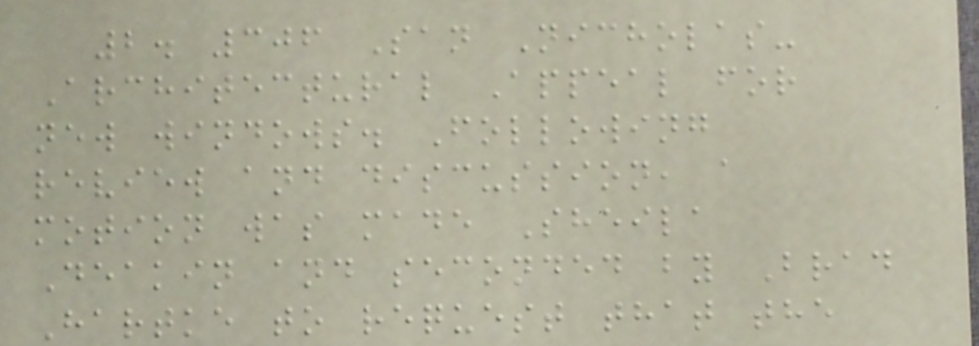2. 306 San Nicholas-
Architectural Appeal for
new windows. Following
review and discussion, a
motion was made Sheila
Deakin and seconded by Brad
Hartke to request that the
